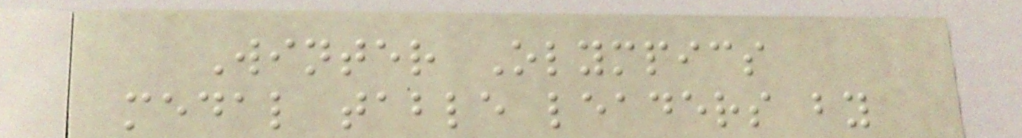Winter Olympics
medal table leaders by
